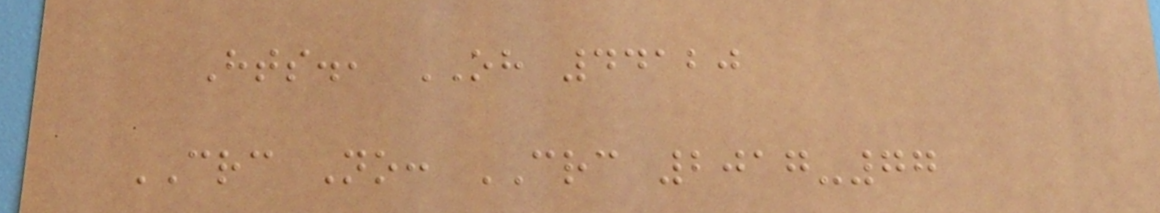Hts., OH 44120
CRC No: CRC 2017-77
